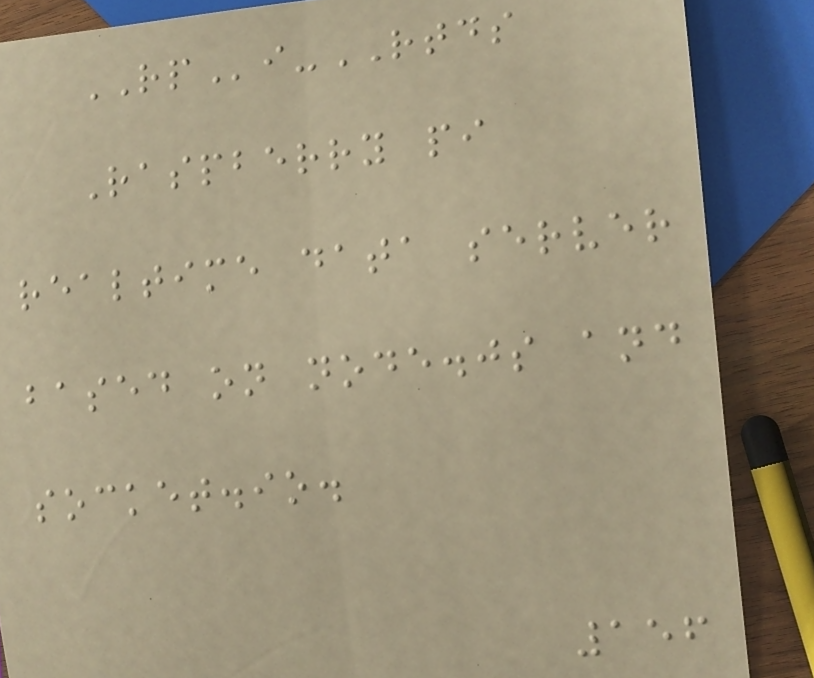RPi-RTDS
Raspberry pi
realtime data server
based on node.js and
socket.io.
156
